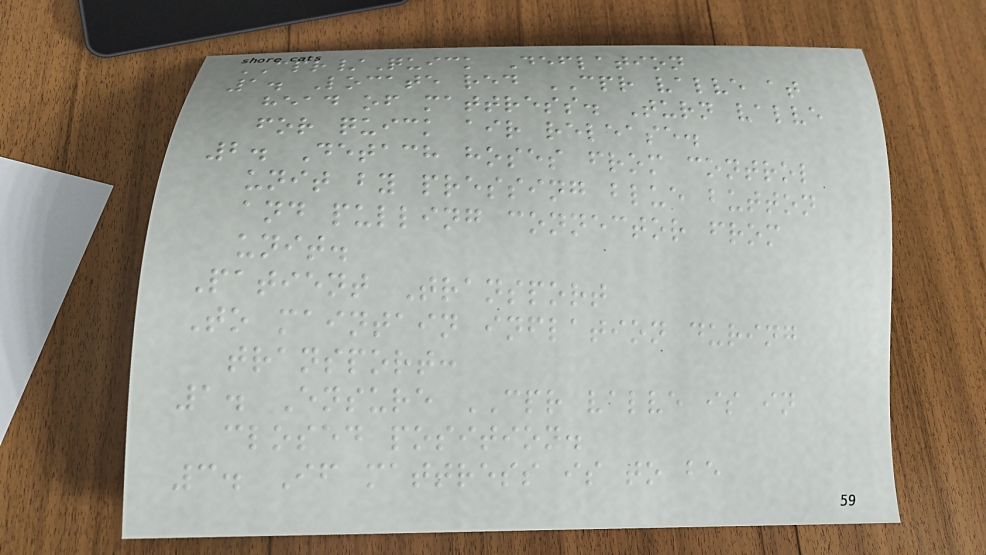CPR/Quick Deflation
1. Locate red CPR valve at
head of mattress. Turn valve
for quick air release.
2. Detach hoses from control
unit by pressing blue button
and pulling connector from
unit.
Patient Transport
To maintain inflation during
transport:
1. Ensure CPR valve is in
closed position.
3. If mattress is to be
